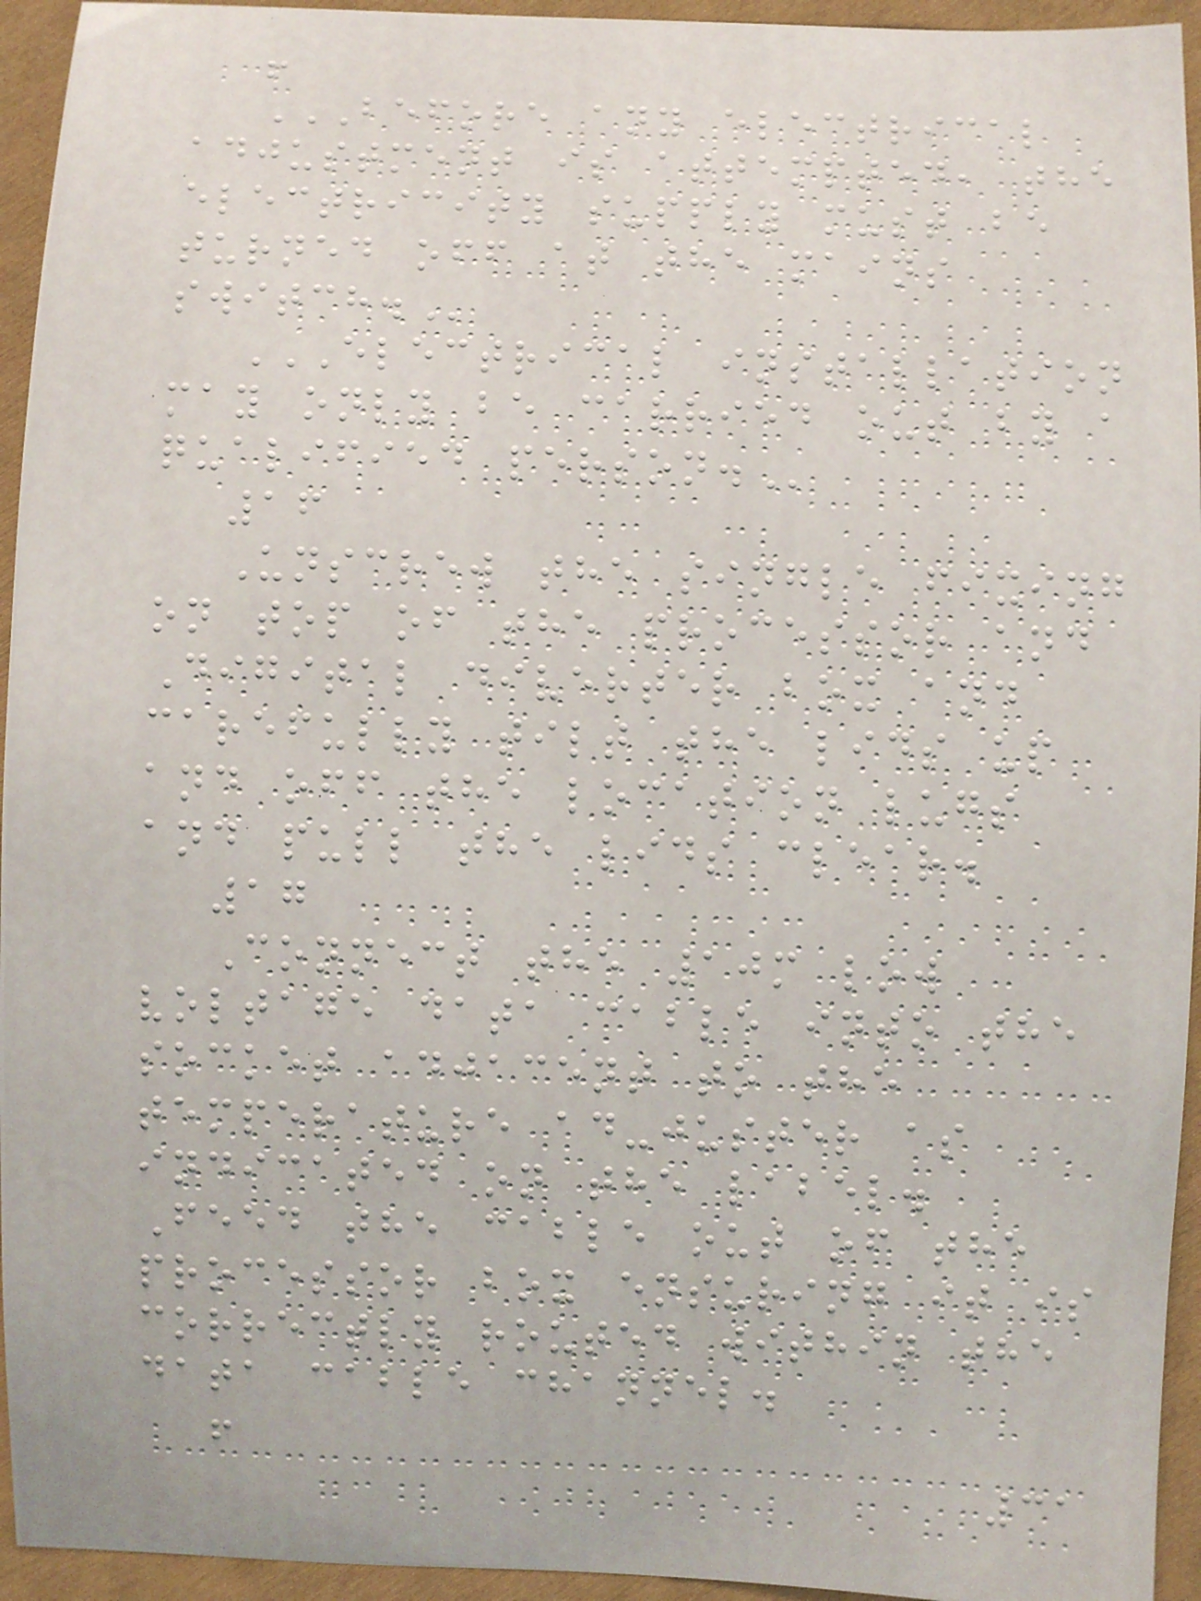!
BEFORE ANY ELECTRICAL
ADJUSTMENT IS ATTEMPTED, THE
ELECTRICITY SUPPLY MUST BE
TURNED OFF AT THE MAINS
SWITCH.
ELECTRICAL INSTALLATION
MAY ONLY BE CARRIED OUT BY A
QUALIFIED PERSON.
16
Unscrew the single fixing
on top of the processor and
Digital diverter box and
carefully tilt the lids up
and off the location lugs
and pull the lids clear.
17
Connect the 10m low
voltage data cable into the
socket adjacent to the
temperature ad-juster as
indicated on the label.
Feed the cable out of the
processor box ensuring it is
correctly routed within the
data cable channel.
!
31
